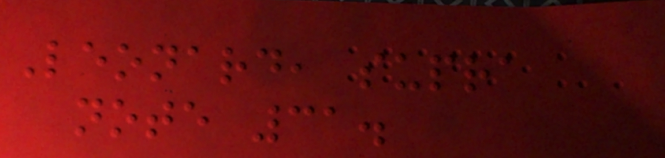Leonard, supra
note 31.
